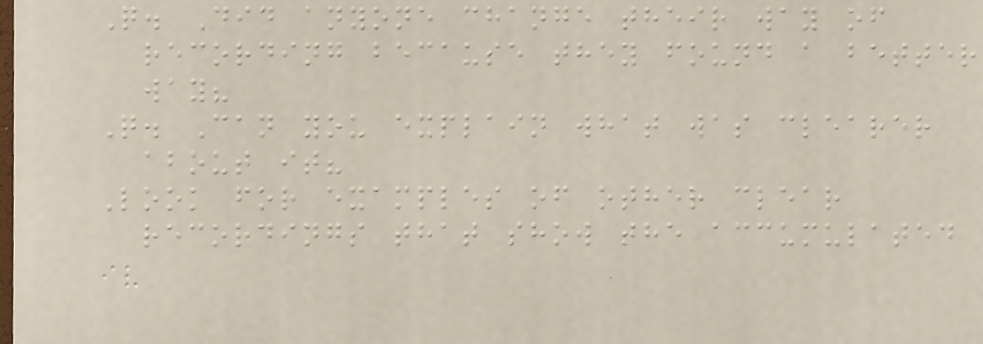Q. Did anyone change their way of
recording because they found a better
way?
Q. Can you explain what was clearer
about it?
Look for examples of other clear
recordings that show the accumulated
